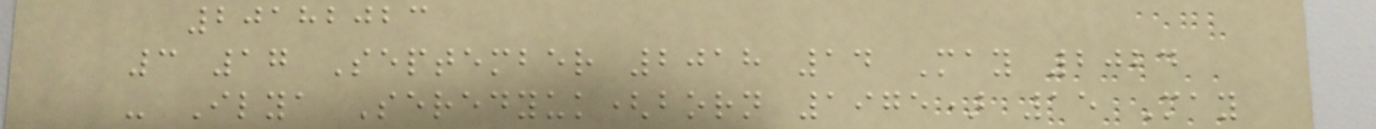20182023
3 17 September 2018 14 May 2024
- Ilya Seredyuk(born 1975) 15 May
